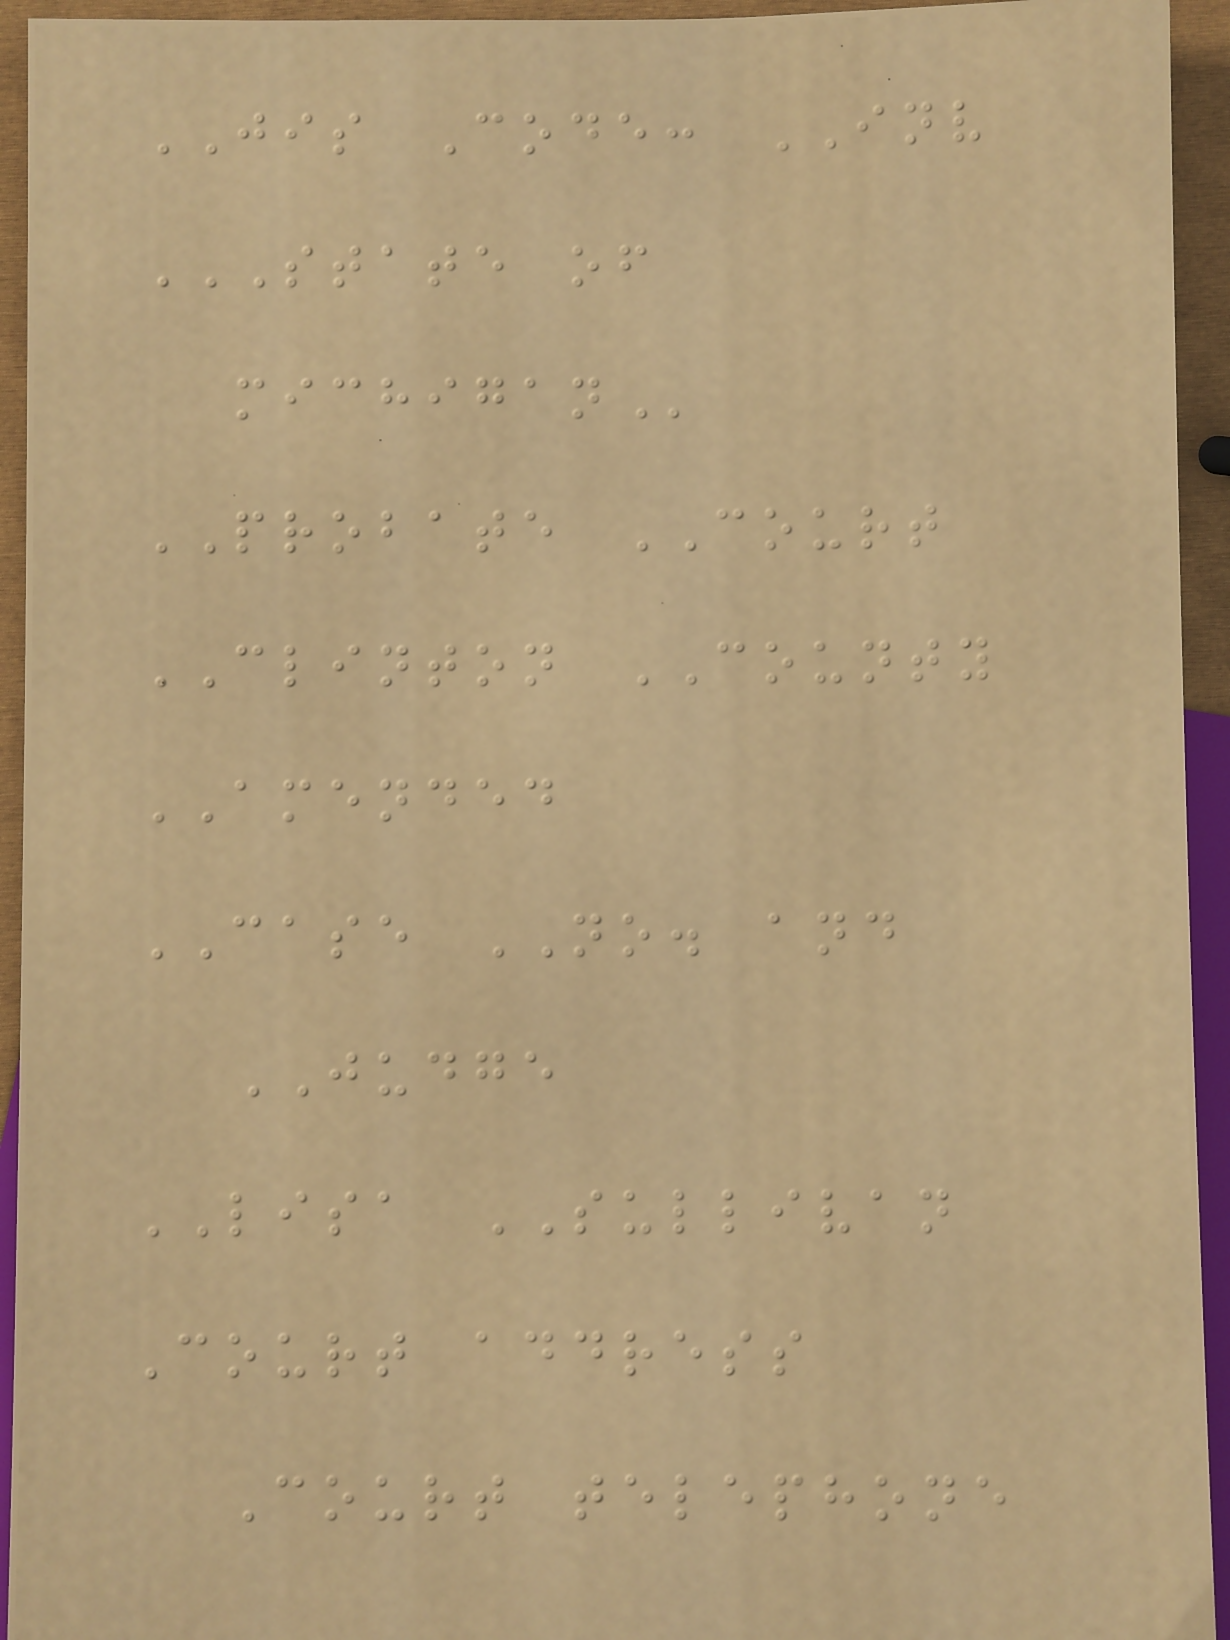JIS Code: INV
STATE OF
MICHIGAN
PROBATE COURT
CLINTON COUNTY
AMENDED
CASE NO. and
JUDGE
LISA SULLIVAN
Court address
Court telephone
